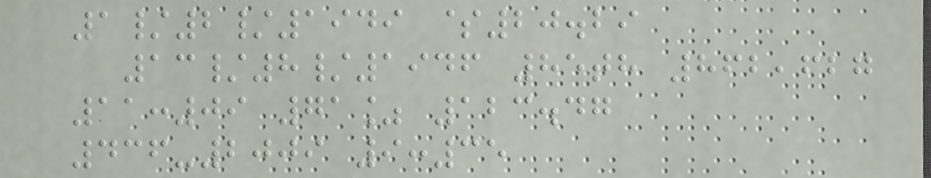1/2/1949 $20.29
13/8/1946 85th 862,627
11:09 71% 123.47
436-2009 9:35
